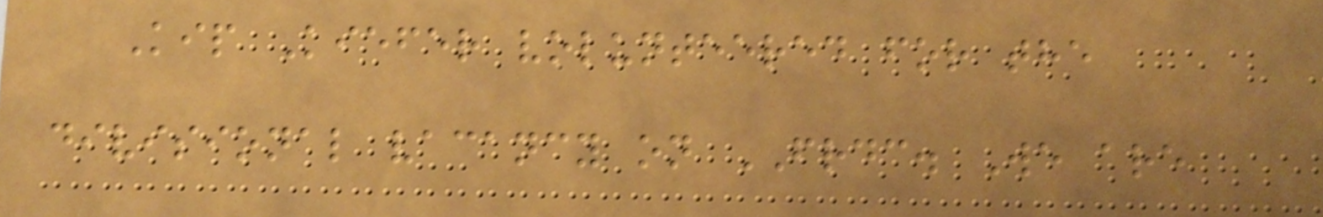Kip Kiefer volunteered for the
divisional vacancy on FRDC. We are
